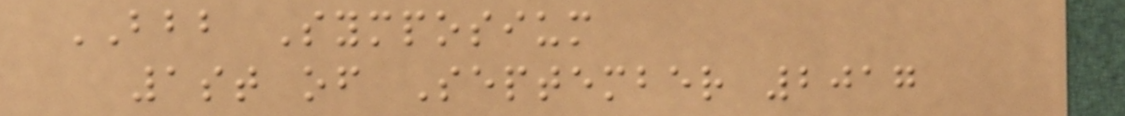BBB Symposium
1st of September 2017
